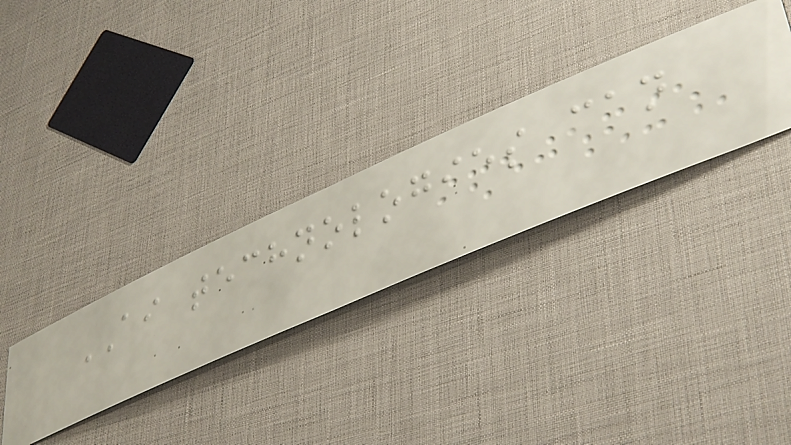AI technologies can
